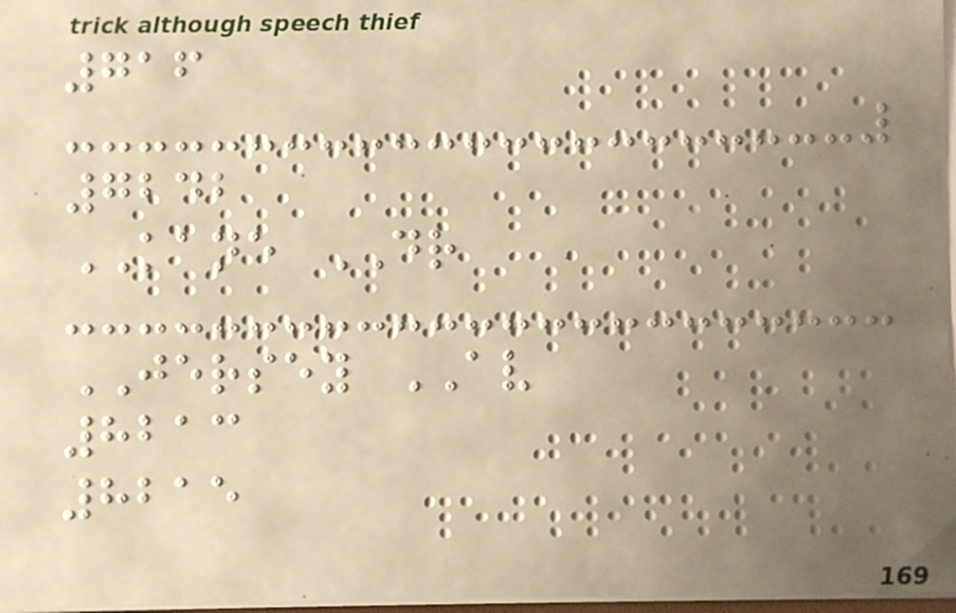716
7242
KANE DR
JERSEY AV
8213
8215
